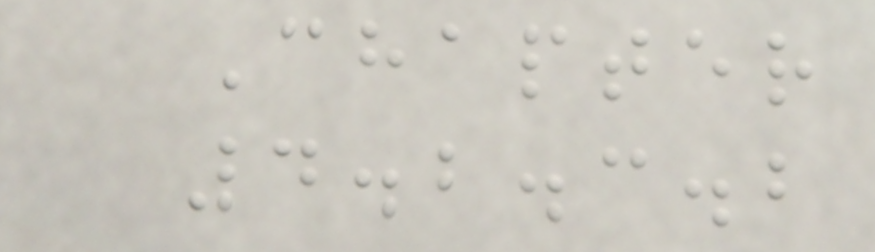Chapter
4.2.3.2
